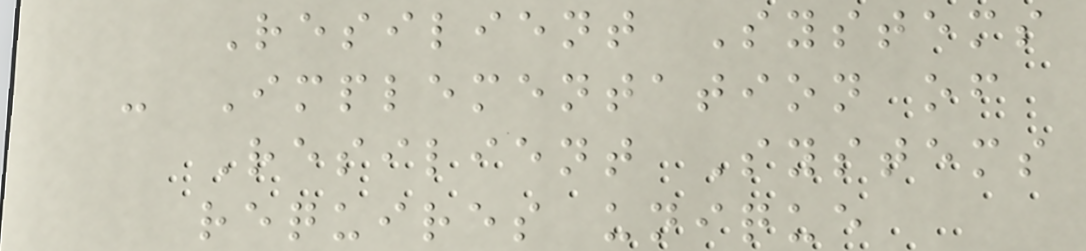Resilient Systems
- Implementation of
Resilient Systems
requires unique
